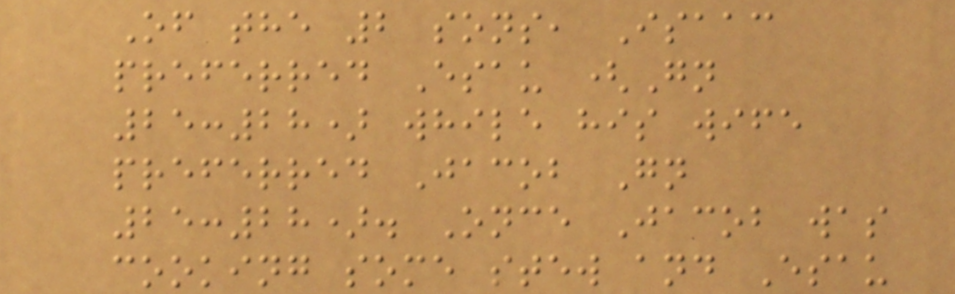Of the 2 sons, Isaac
preferred Esau (Gn
25:28) while his wife
preferred Jacob Gn
25:28). Once Jacob was
cooking some stew and Esau
